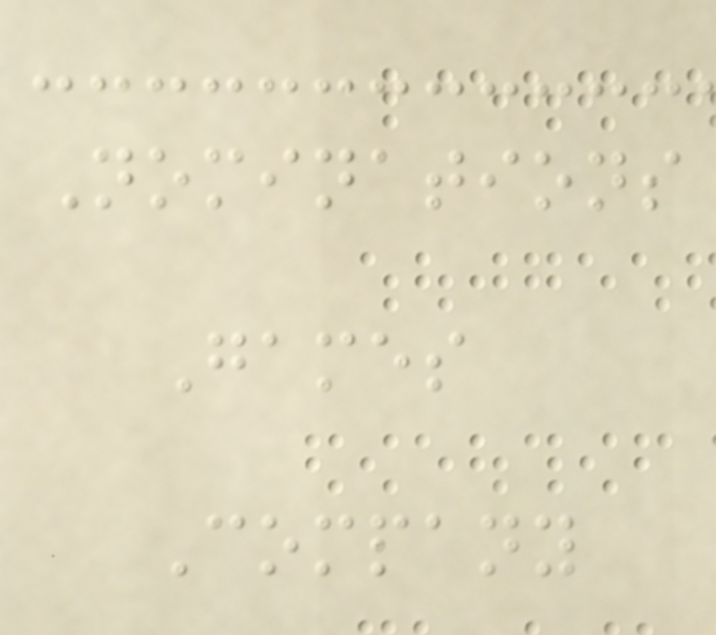Nominations
Games
Company
